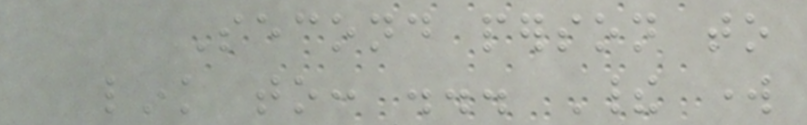Second person to
link to: ... Their work
